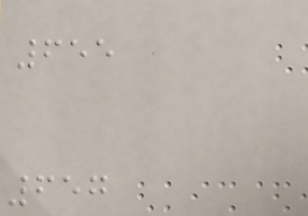655
657
